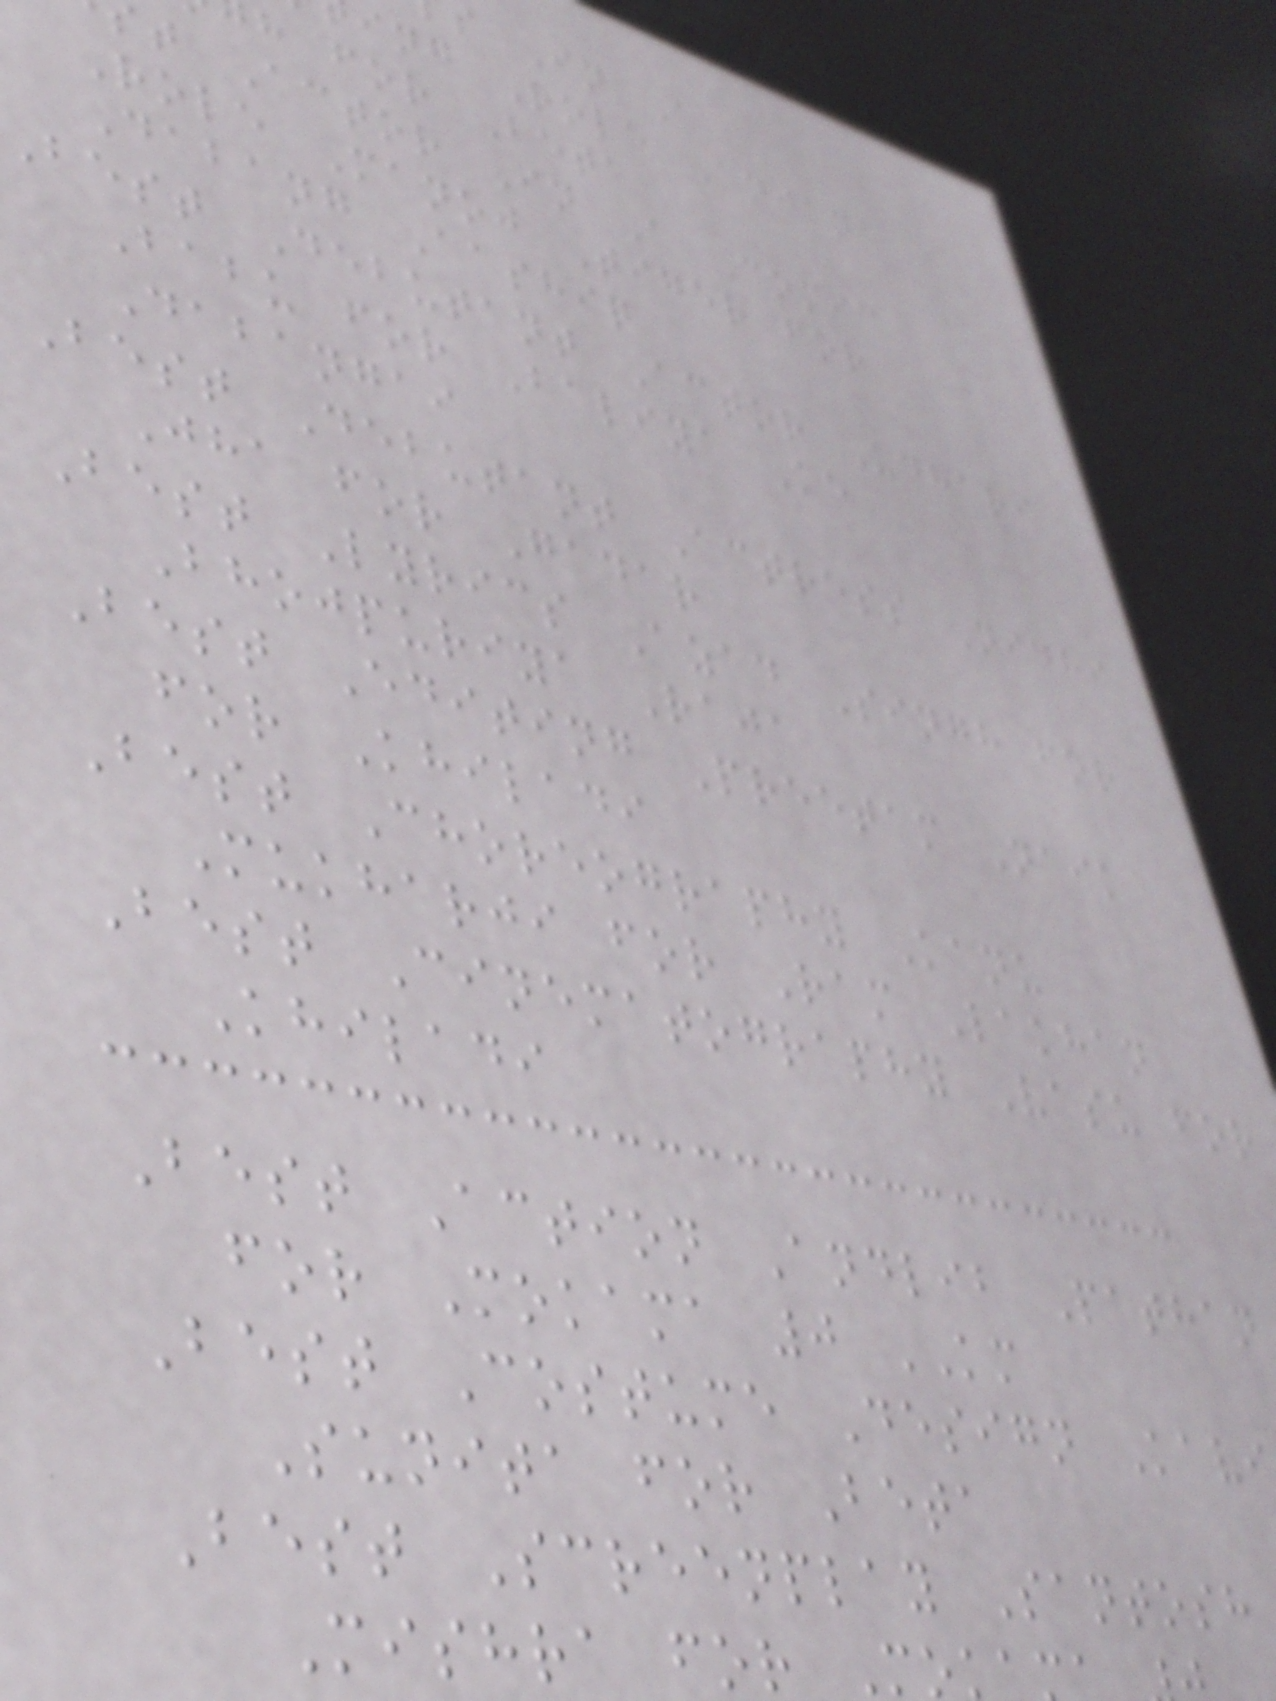s In A
ing Role Anjana
h for Beta
t Actor In A Comic
Role Manoj Tiger for
Dabang Aashiq
best Debutant Actor Udhari
Babu for Baliya Ke
Dabangai
Best Debutant Actress Nidhi
Jha for Gadar
Best Lyrics Azad Singh for
Bhojpuriya Raja
Best Editing Preetam Naik
for Khiladi
Best Choreography Kanu
Mukharji for Ram Lakhan
Best Cinematography Vasu for
Khiladi
Best Action Andlib Pathan
for Mokama 0 KM
Best Costume Design Kavi
Sunita for Beta
Best Screenplay Santosh
Mishra for Mok
